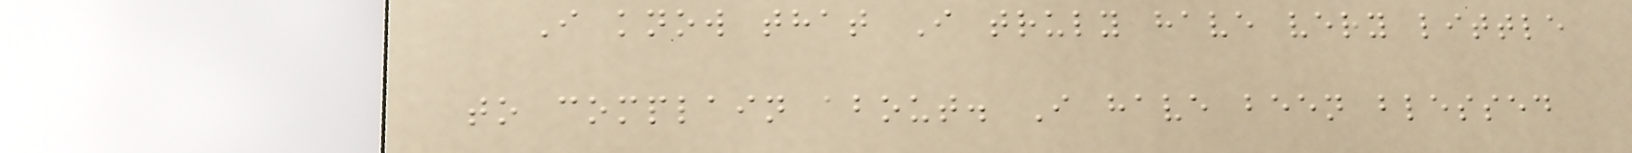I know that I truly have very little
to complain about. I have been blessed
